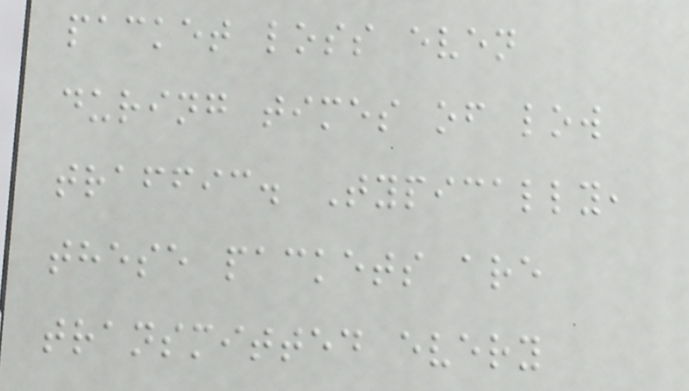packet loss even
during times of low
traffic. Typically,
these packets are
transmitted every
